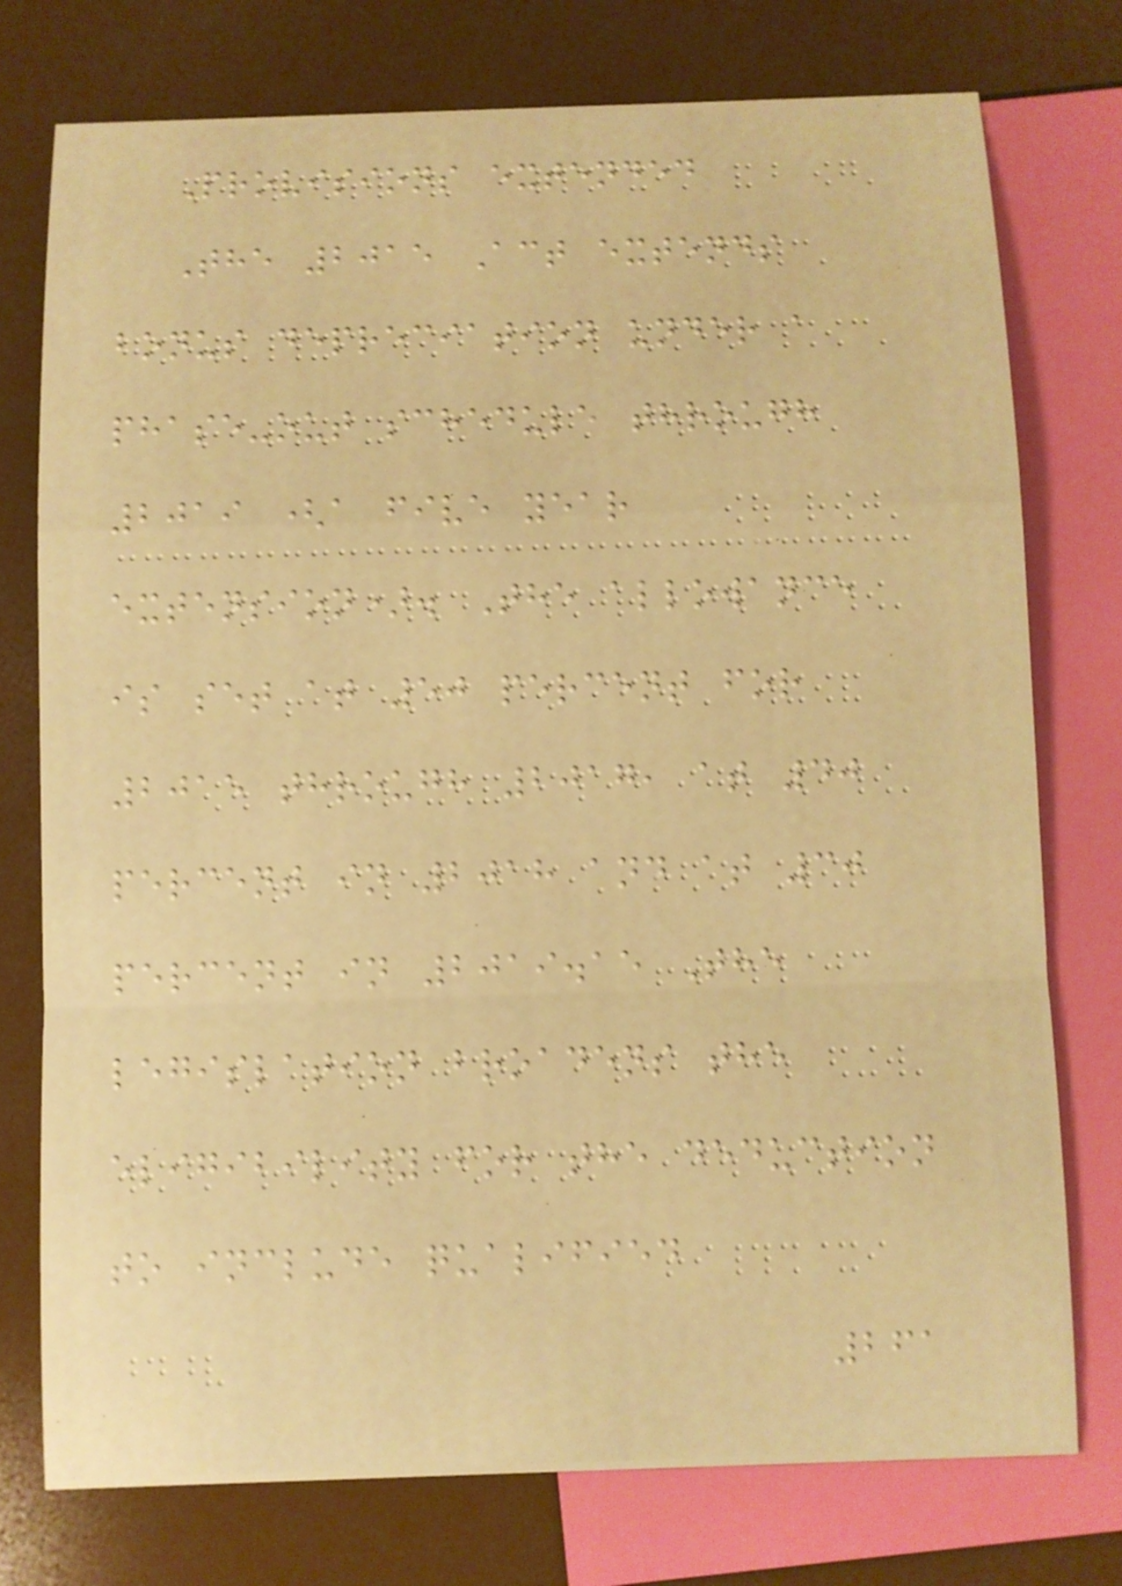Provisions extended
The 2015 Act extends
bonus depreciation under a
phase-out schedule through
2019 (a five year
extension). The allowance
is set at 50 percent for
2015 through 2017, at 40
percent in 2018 and at 30
percent in 2019.15 The
legislation broadens the
eligibility for the deduction
to include qualified
261
